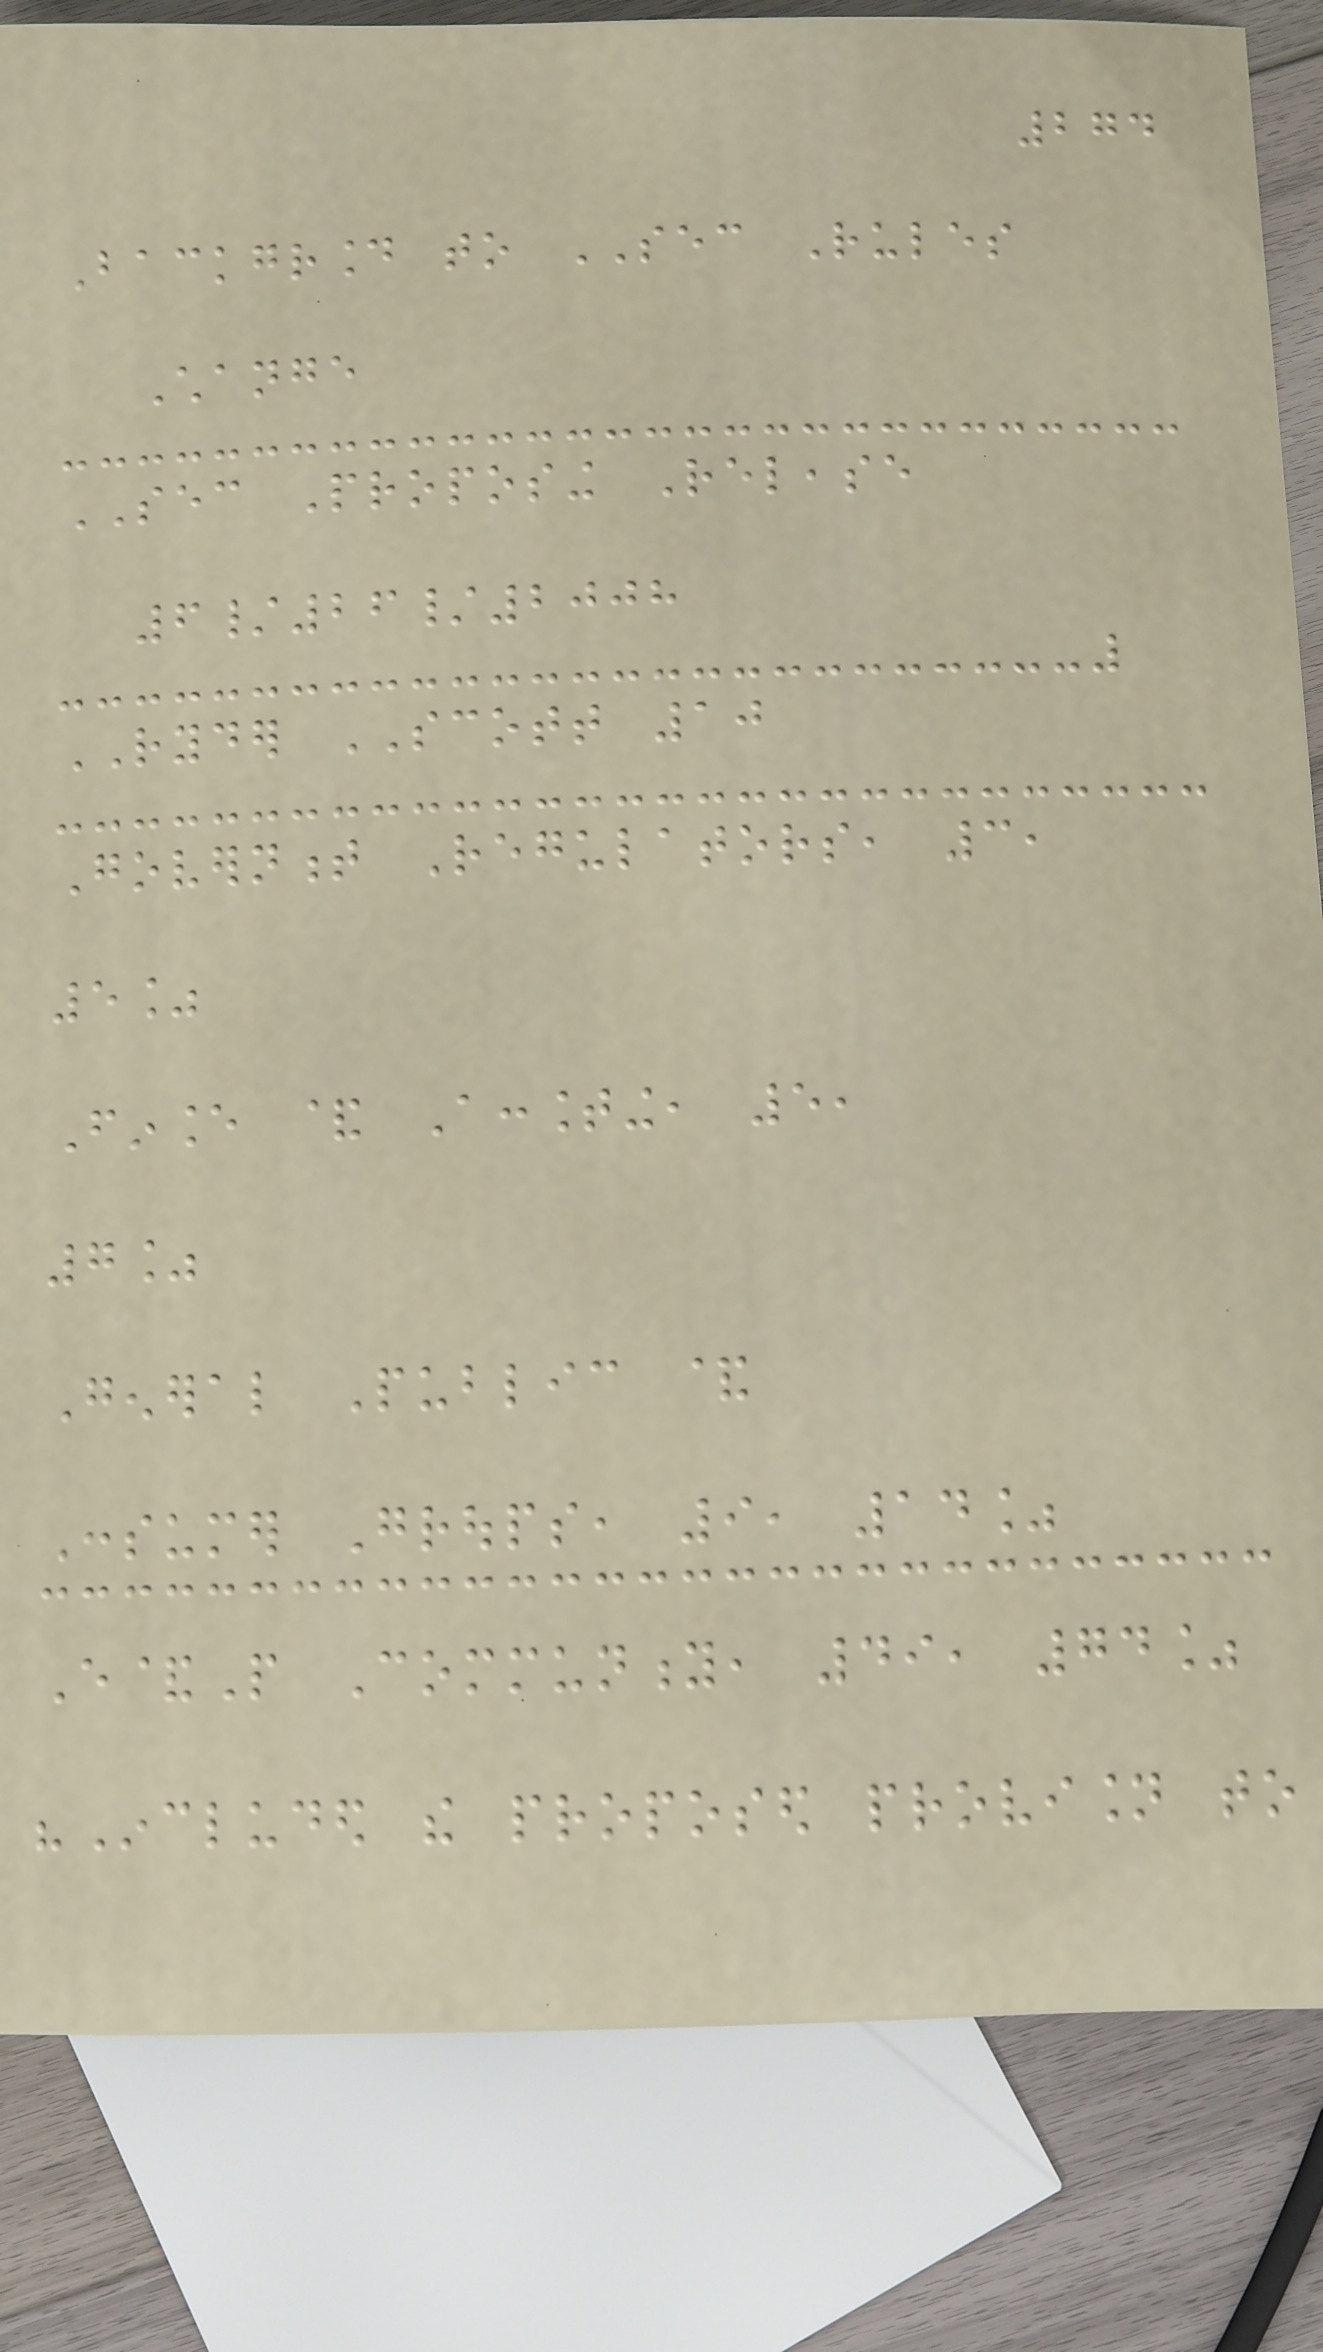274
Background to SEC Rules
Change
SEC Proposing Release
6/26/2008
RYDER SCOTT 10
Government Regulators, 3,
5%
Finance & Accounting, 5,
7%
General Public &
Consumer Groups, 9, 14%
E&P Community, 49, 74%
"Included the proposed provision to
